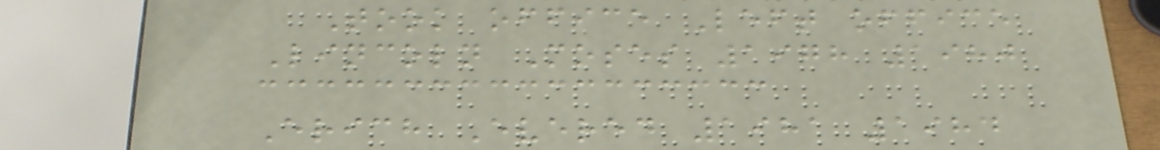Took office Left office
Lincoln Moses 1978 1980
Erich Evered 1981 1984
